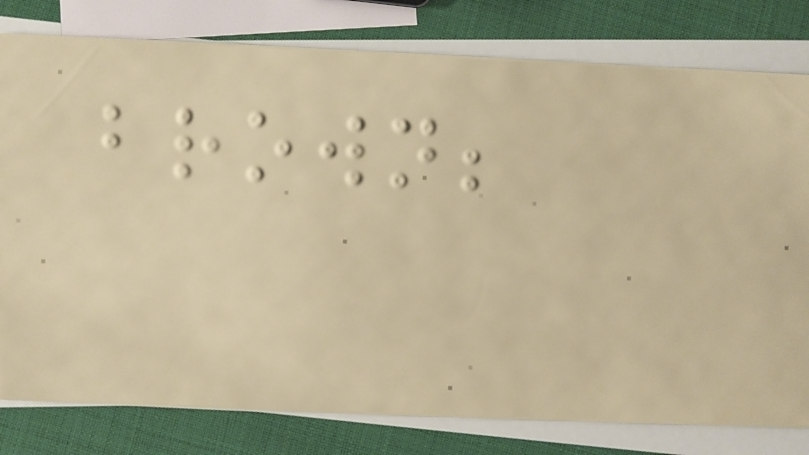brown;
